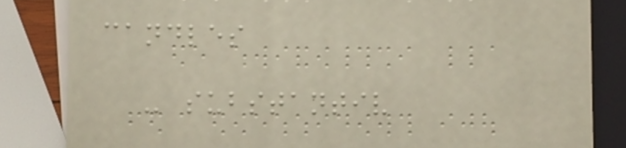candles
- substantiv
